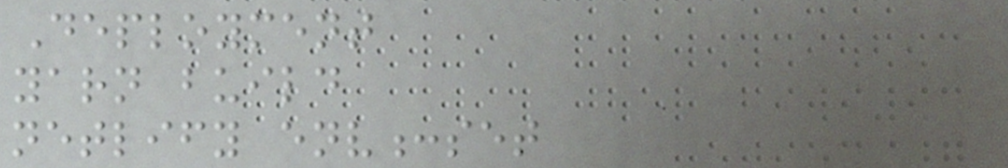Deployment
yarn build
netlify env:set
